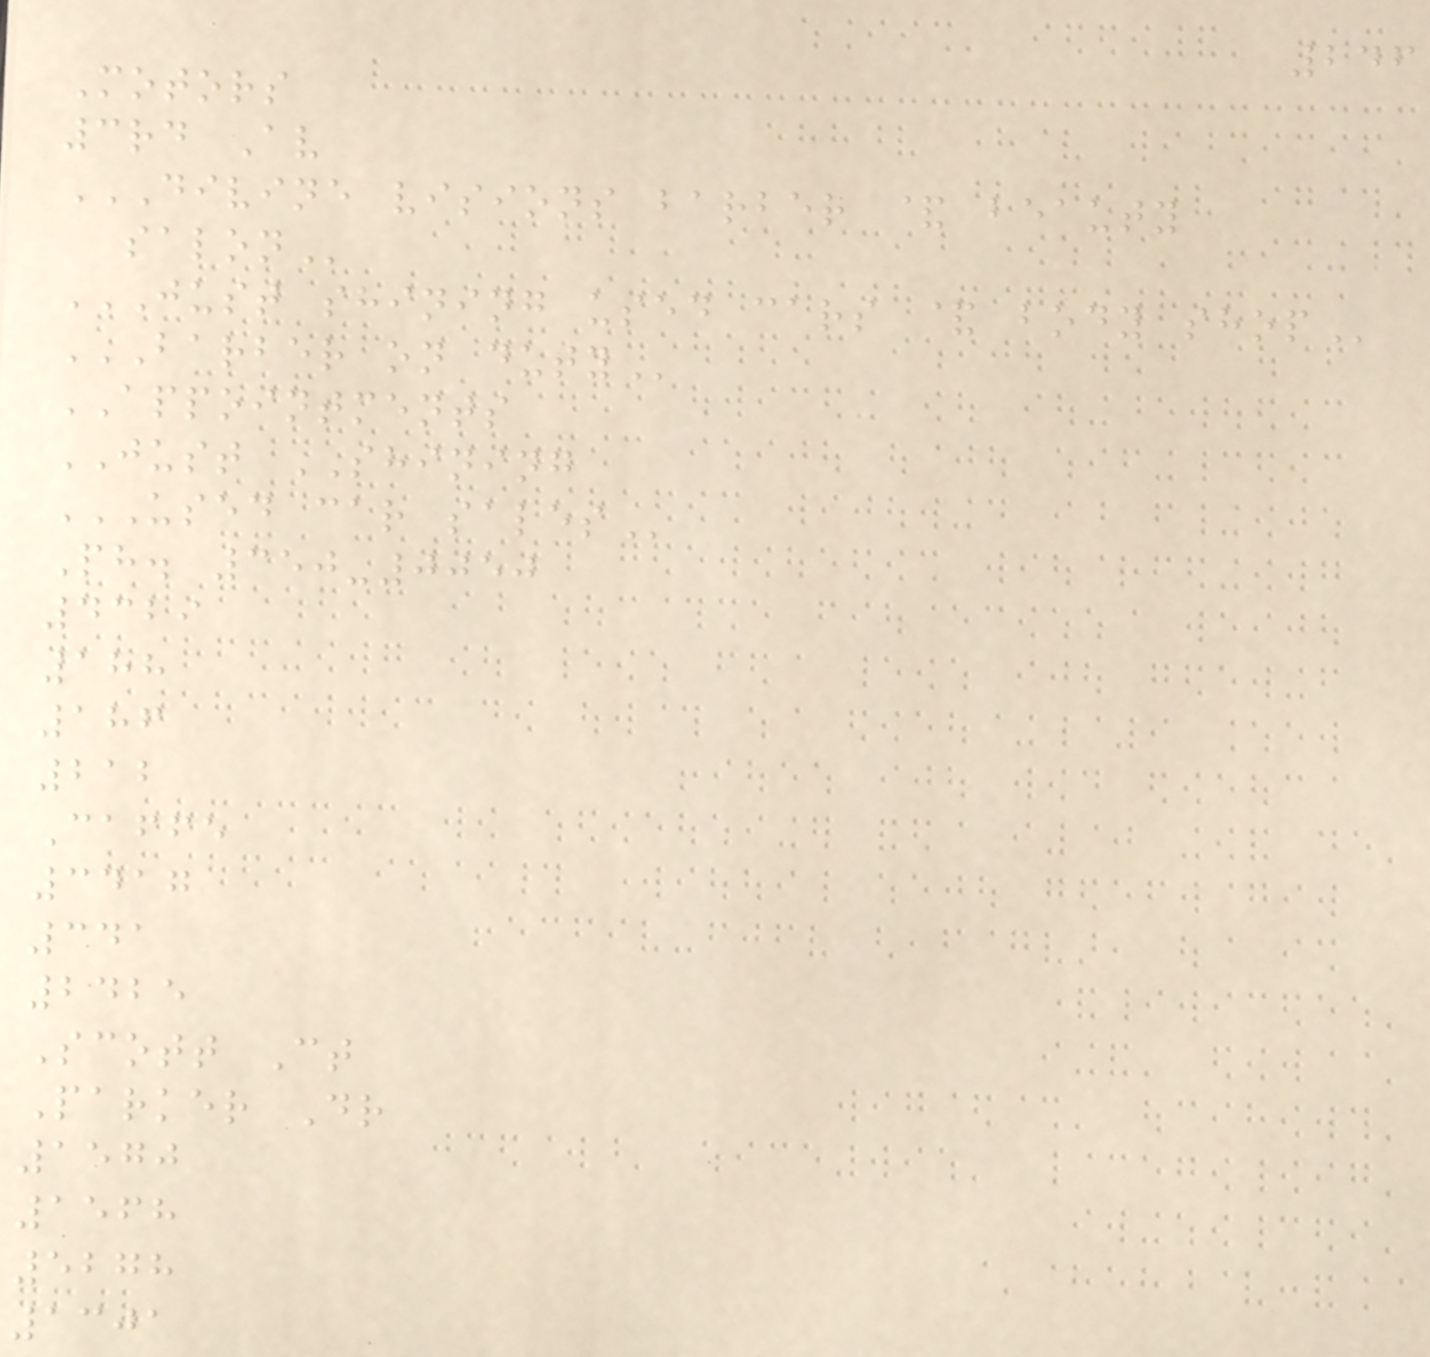246
Motors
3rd Av
DIVINE VISIONS BARBER & BEAUTY
SALON
JUST SHINING USED CARS & BODY SHOP
BARBER ON DUTY
APPOINTMENTS
JUST SHINING
USED CAR SALES
Ph. 350-0050
4329
188
186
212
Caffe
3417
341
2425
Scott Ct
Parker Dr
1570
1568
5278
1301
